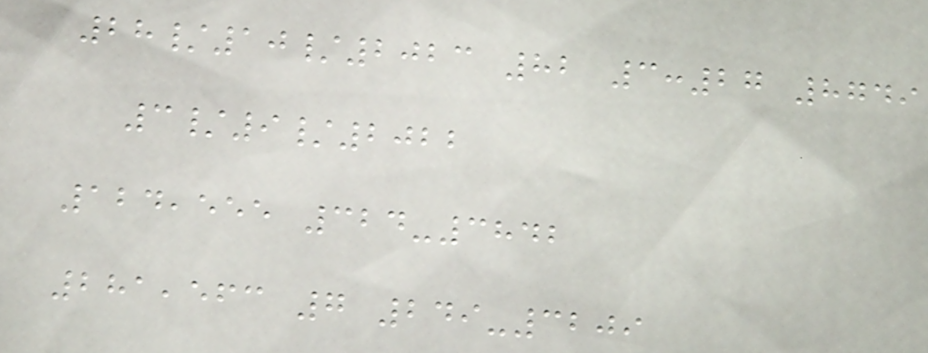28/10/2023 82 3:27 8749
3/9/2022
124,555 324-3842
281,563 7 249-3209
